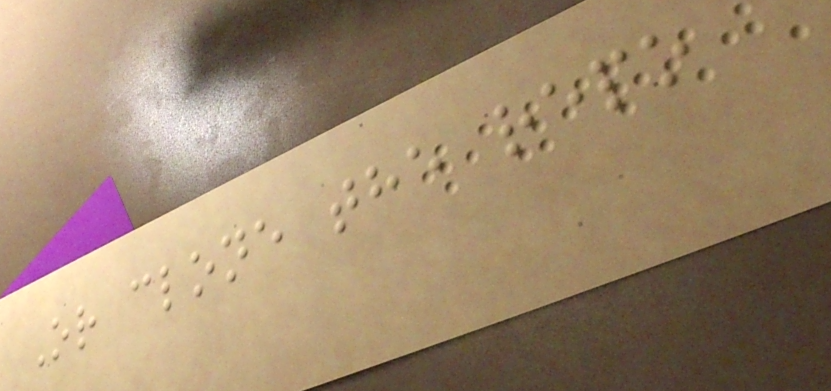Or clone the repo
